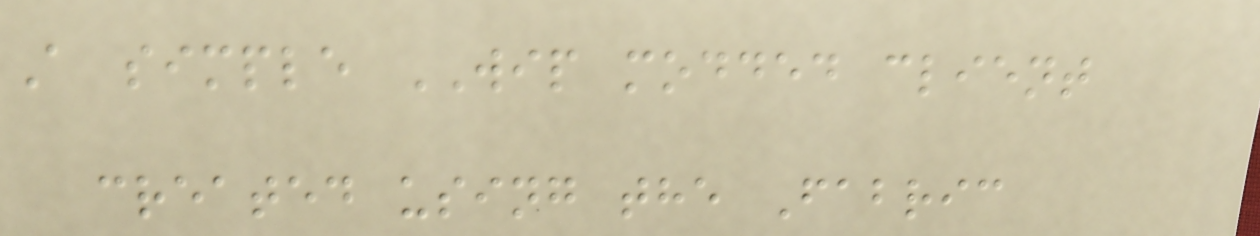A simple WIP modded client
created using the Fabric
